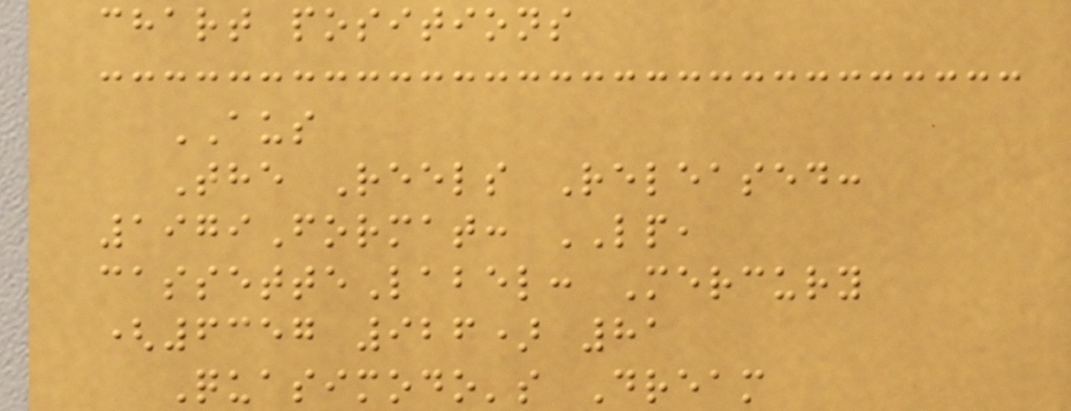chart positions
AUS
The Reels Released:
1979Format: LP,
cassetteLabel: Mercury
(6357 926) 81
Quasimodo's Dream
